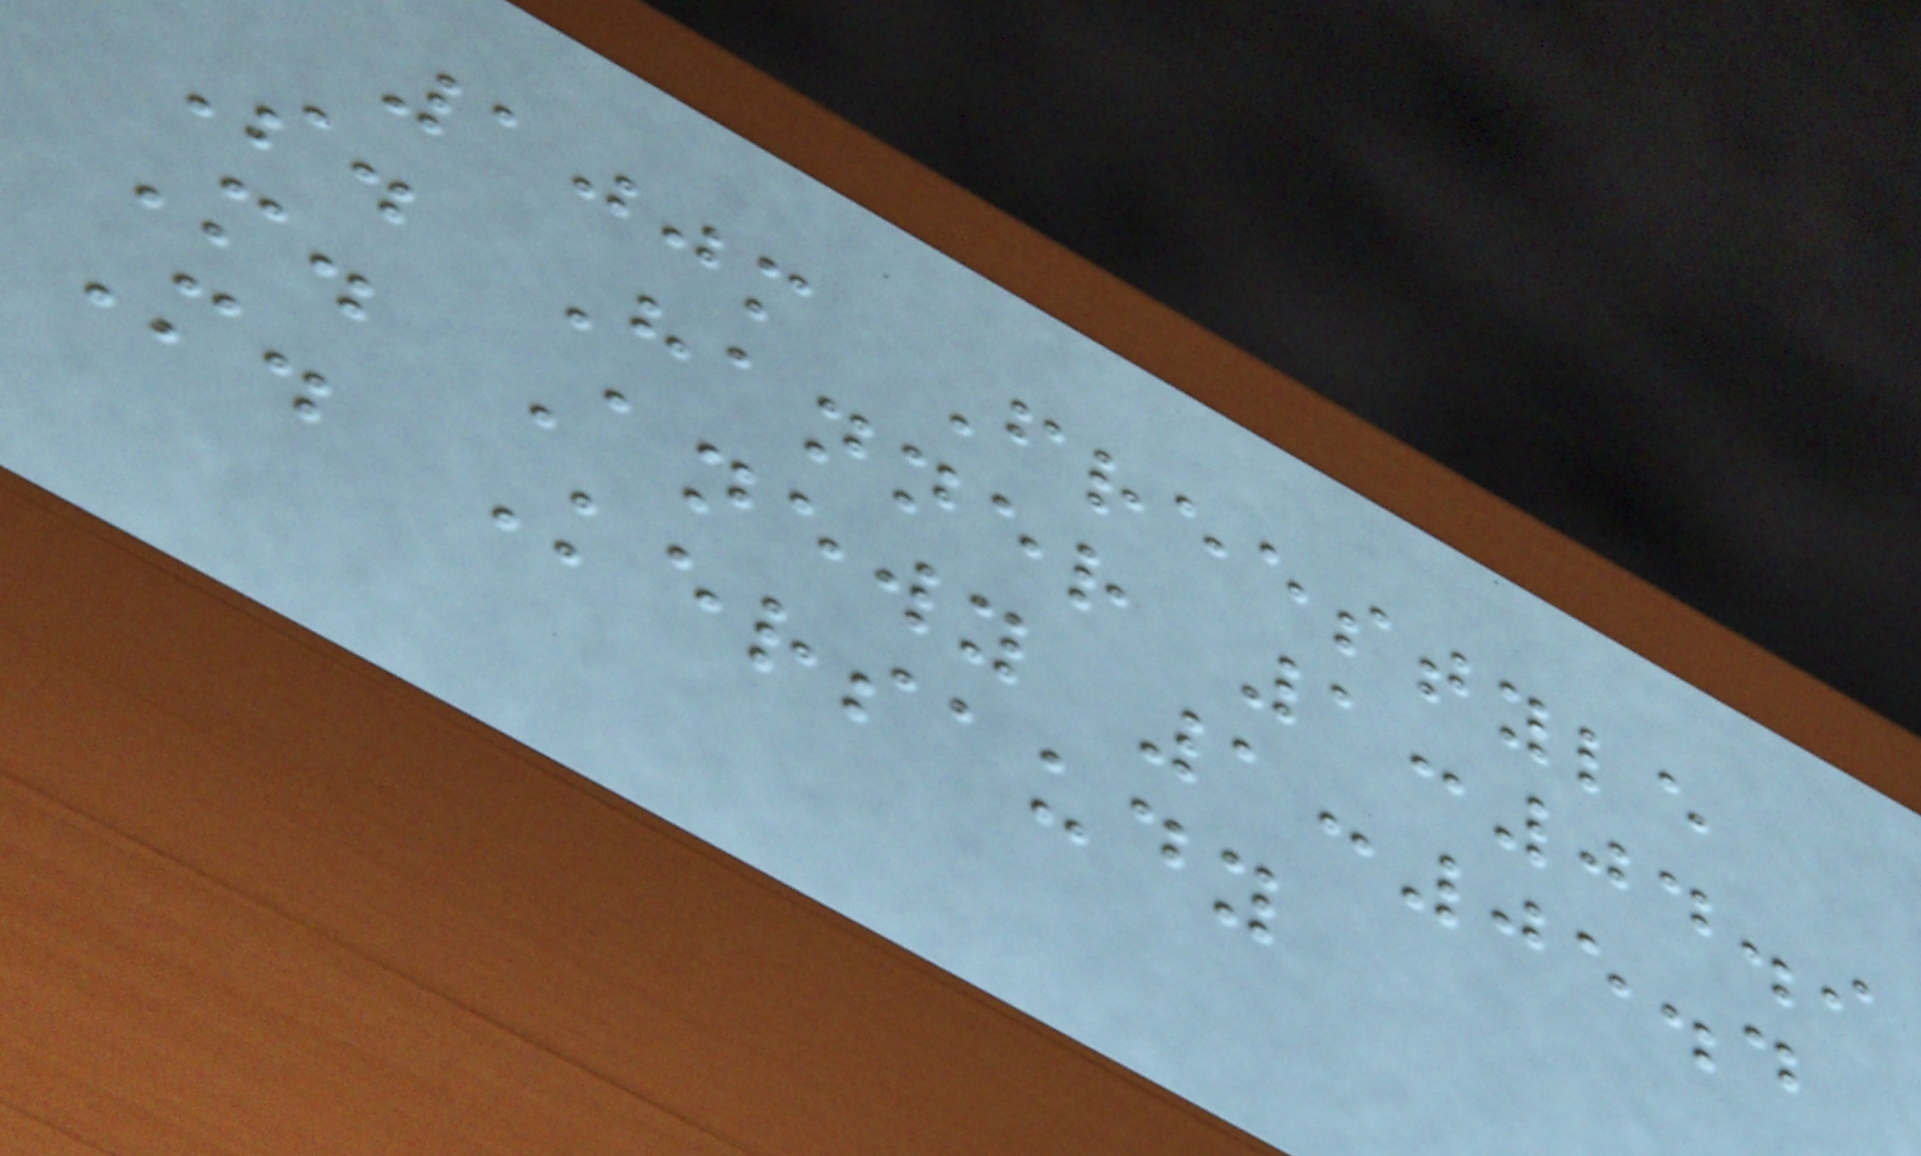100m Freestyle
S. Hanner 1:04.9
M. Anewy 1:05.4
M. Kersaudy
